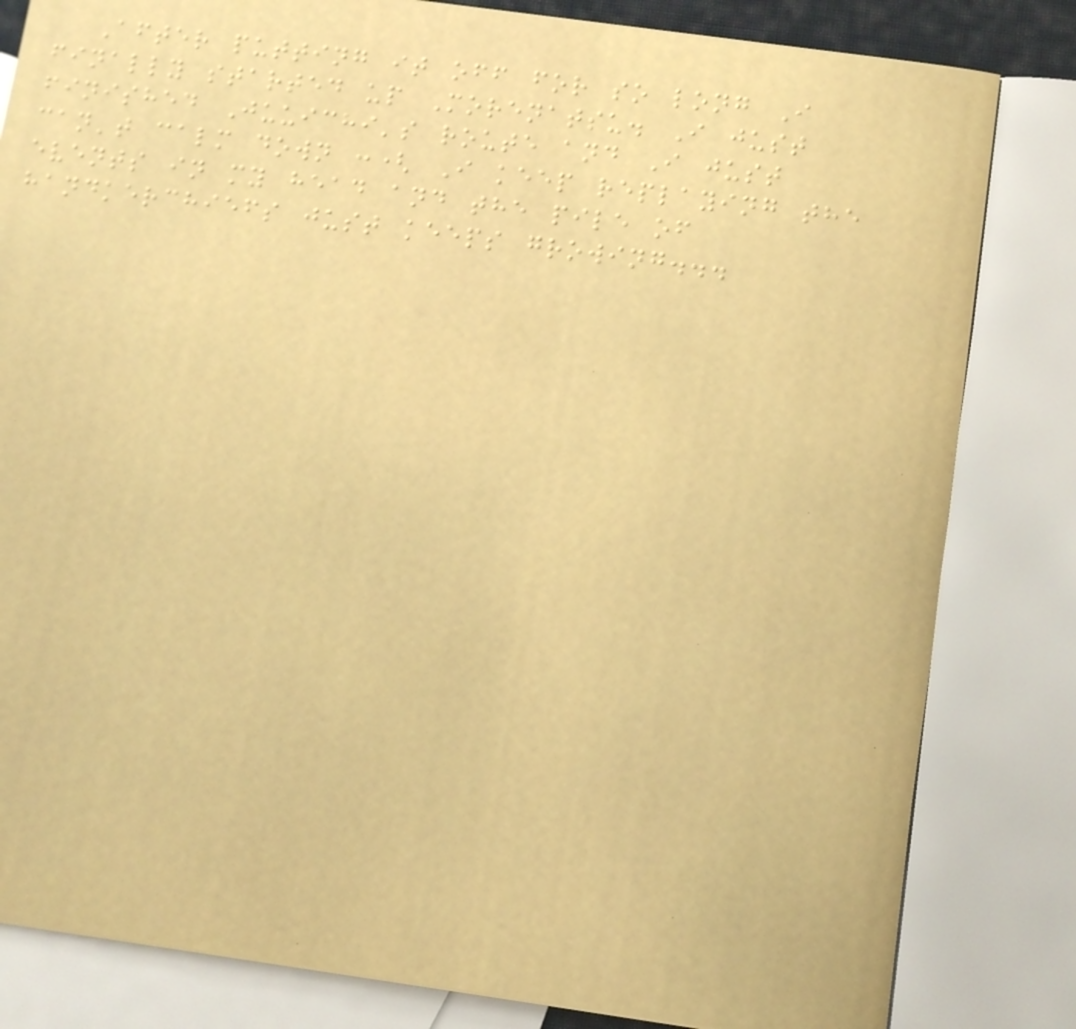After putting it off for so long I
finally started up Morenatsu. I just
finished Juuichi's route and I just
can't calm down :( I keep replaying the
events in my head and the pile of
handkerchiefs just keeps growing...
